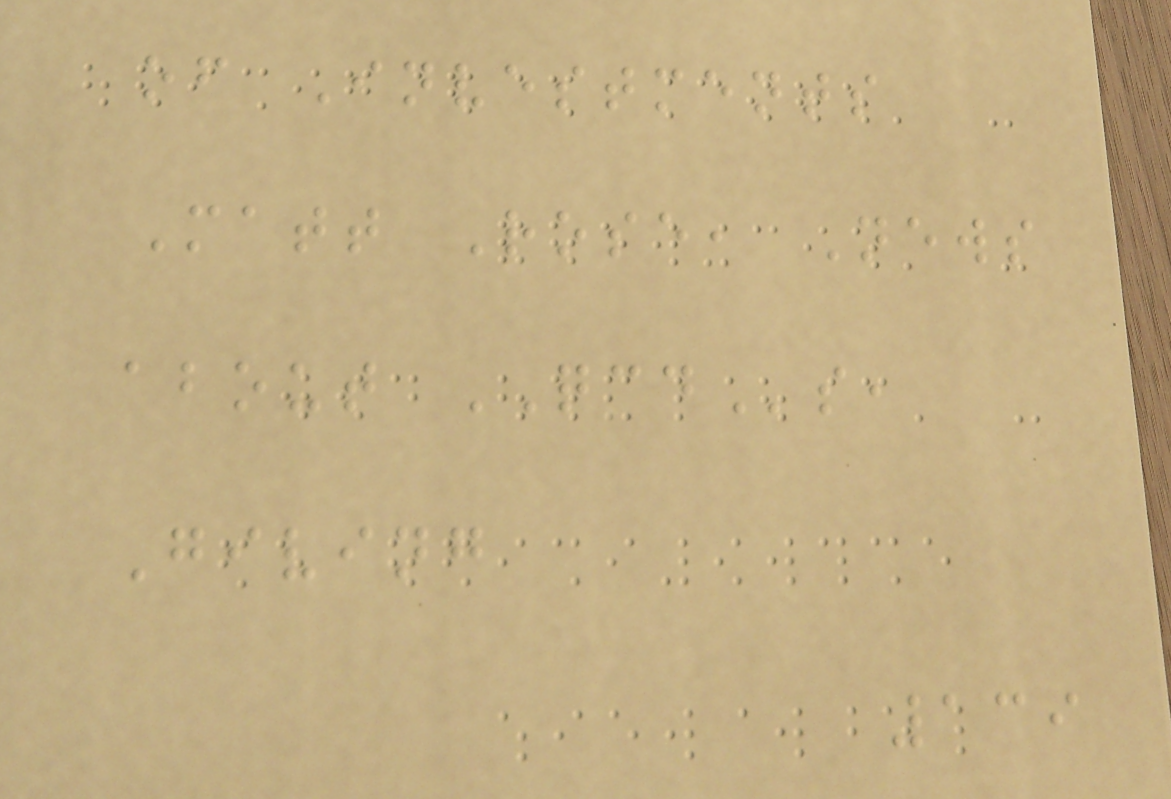of Investments
Matt Rose, News
about QCDs,
Giving
139
